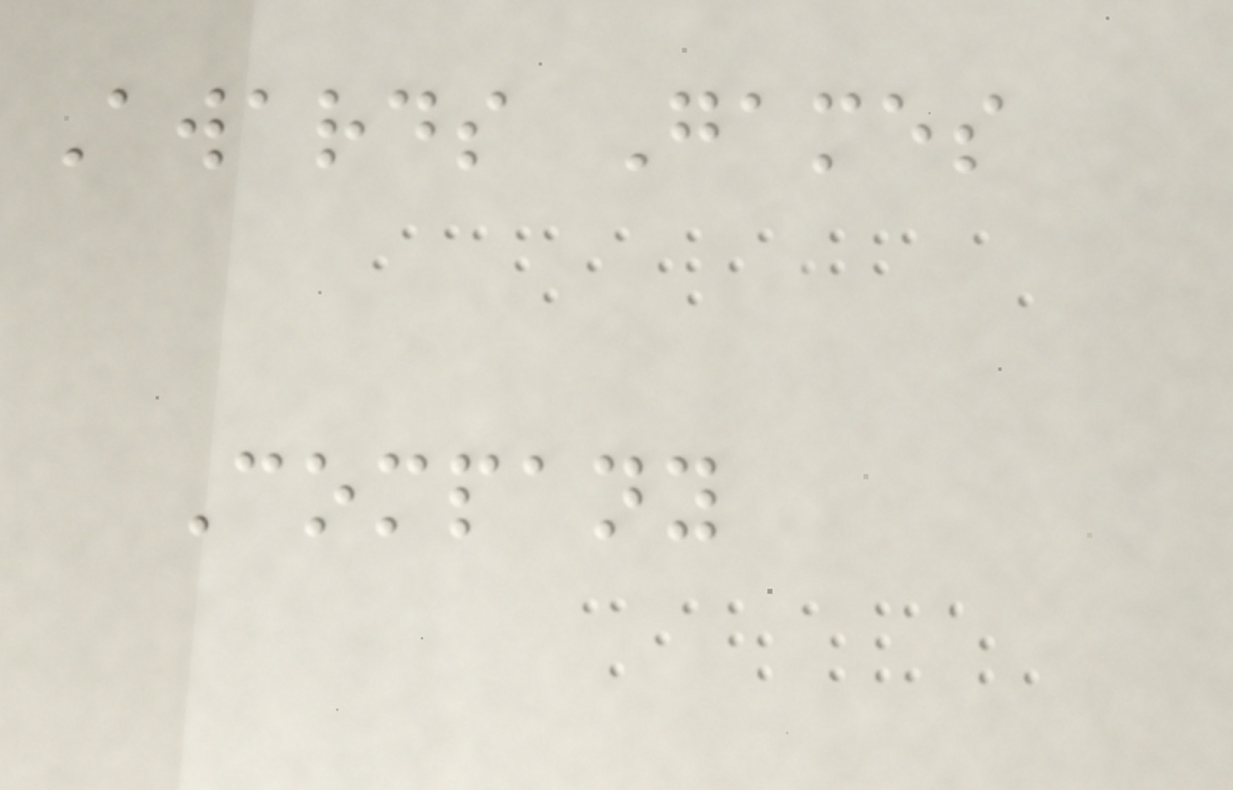Awards Games
Company
